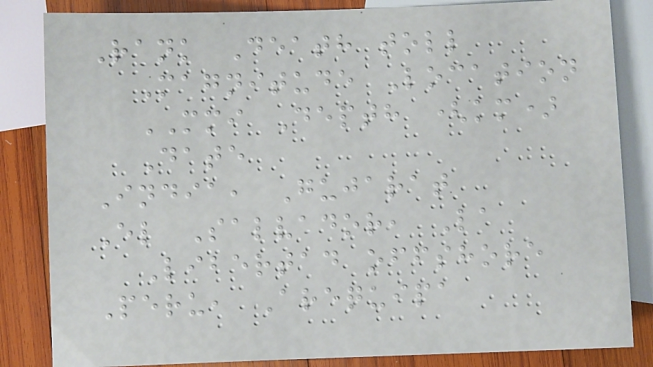Rank Death toll
Magnitude Location
MMI Depth (km)
Date
India, Gujarat
El Salvador, La
Libertad offshore
Peru, Arequipa
